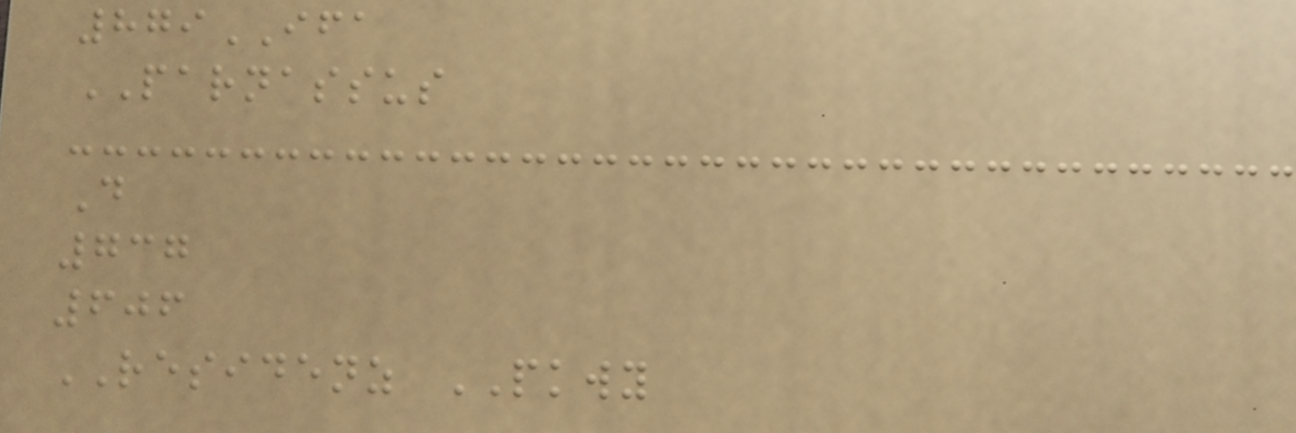879IFA
PARNASSUS
D
737
606
RESIDENZ PKWY
